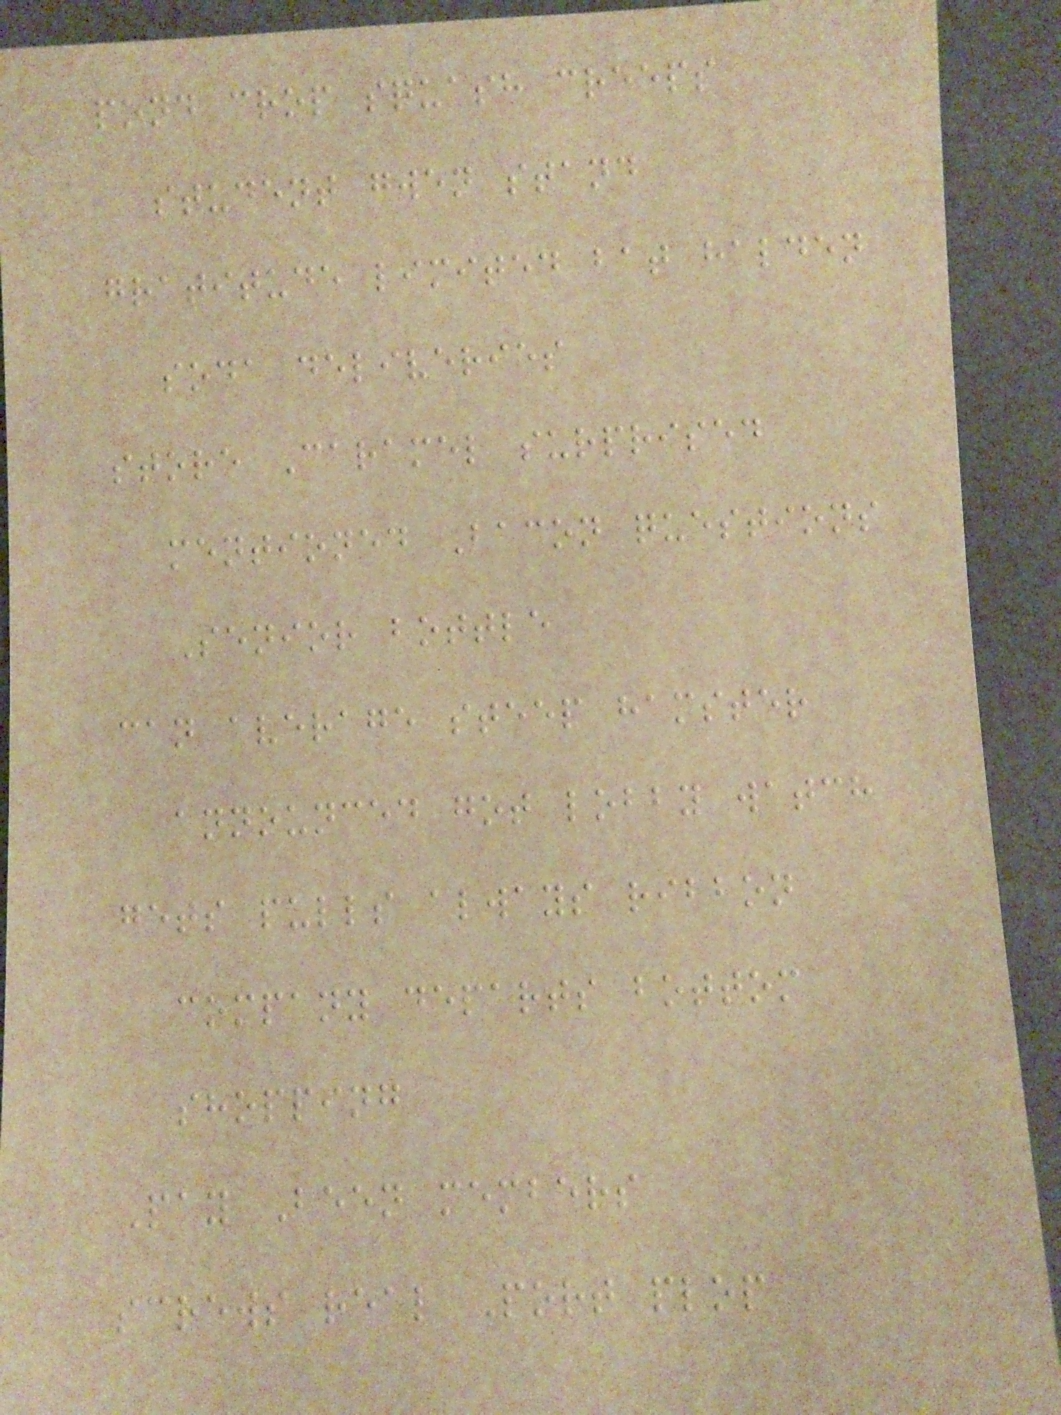pond crop squash creeps
student gwen stand
gratitude limited bat halden
soda deliveries
store Caramel surprised
mentioned Bacon questions
Senior bottle
can average steep hamster
announced got lobby watch
gets pulls always ribbon
company departs bottom
shopping
Pay Been members
screws real Port plop
